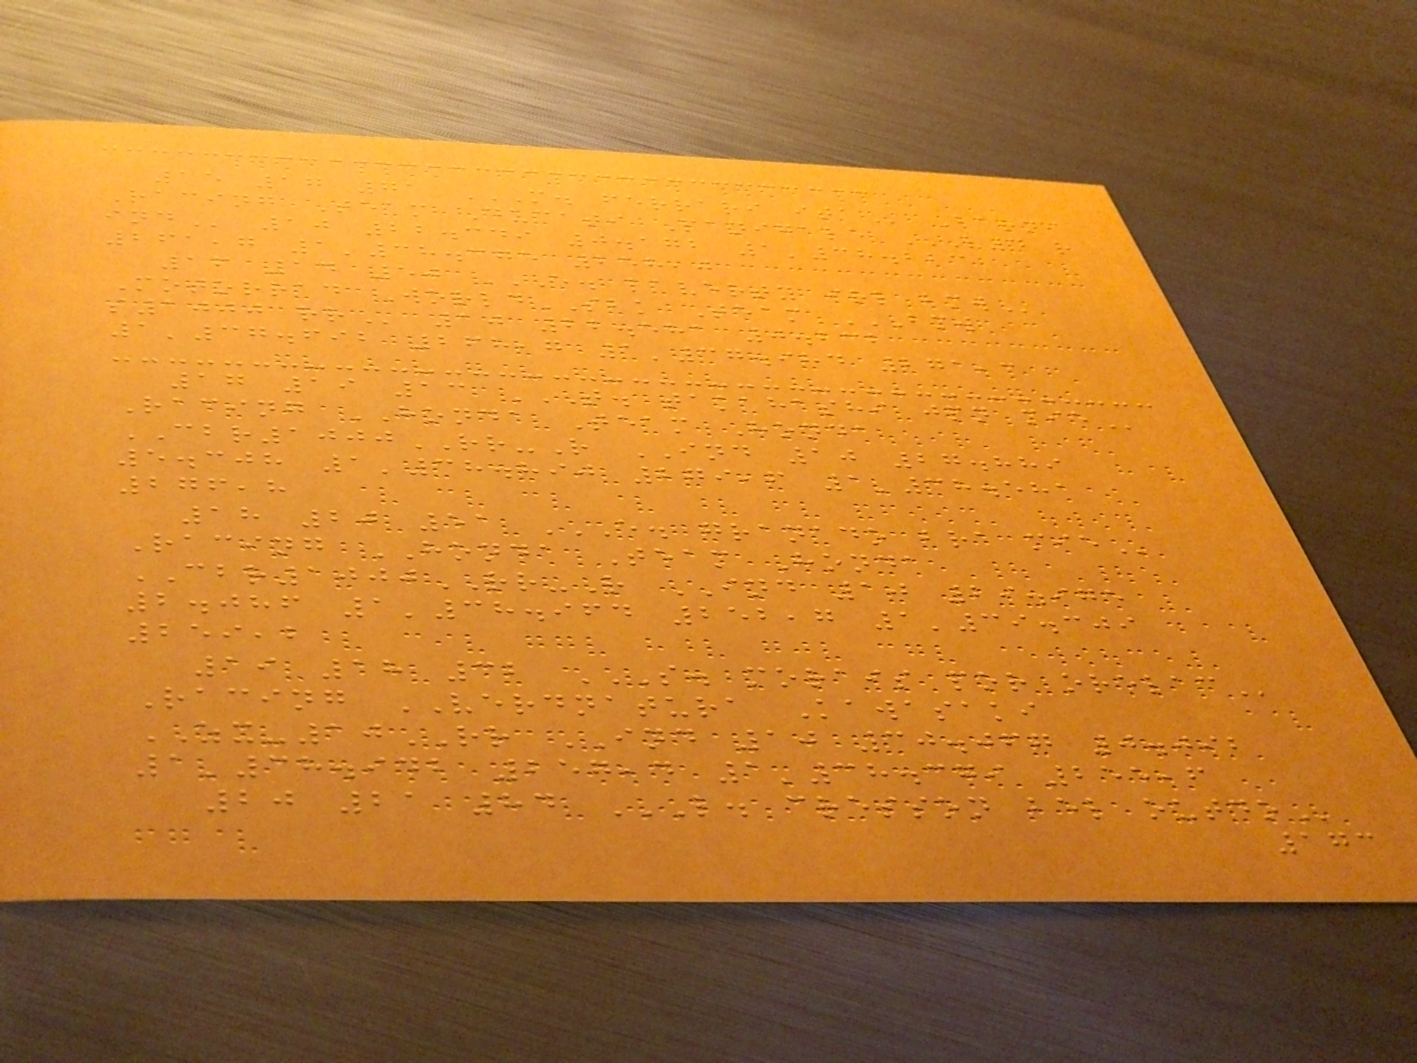15 17 71 M. FERRARI ITA Barni
Racing Team Ducati Panigale V4 R
IND 10 22.349 0.172 1'38.223
261,7 1'38.375 258,0
16 14 50 E. LAVERTY IRL BMW
Motorrad WorldSBK Team BMW
S1000 RR 10 22.581 0.232
1'37.692 268,7 1'37.984 271,3
17 19 13 T. TAKAHASHI JPN MIE
Racing HONDA Team Honda
CBR1000RR-R IND 10 27.889
5.308 1'38.890 279,6 1'38.581
276,8
18 20 51 E. GRANADO BRA MIE
Racing HONDA Team Honda
CBR1000RR-R IND 10 29.975
2.086 1'38.964 252,7 1'39.309
259,2
19 18 32 S. MORAIS POR ORELAC
Racing VERDNATURA Kawasaki
ZX-10RR IND 10 30.067 0.092
1'38.942 257,4 1'38.379 255,6
20 21 84 L. CRESSON BEL OUTDO
173
